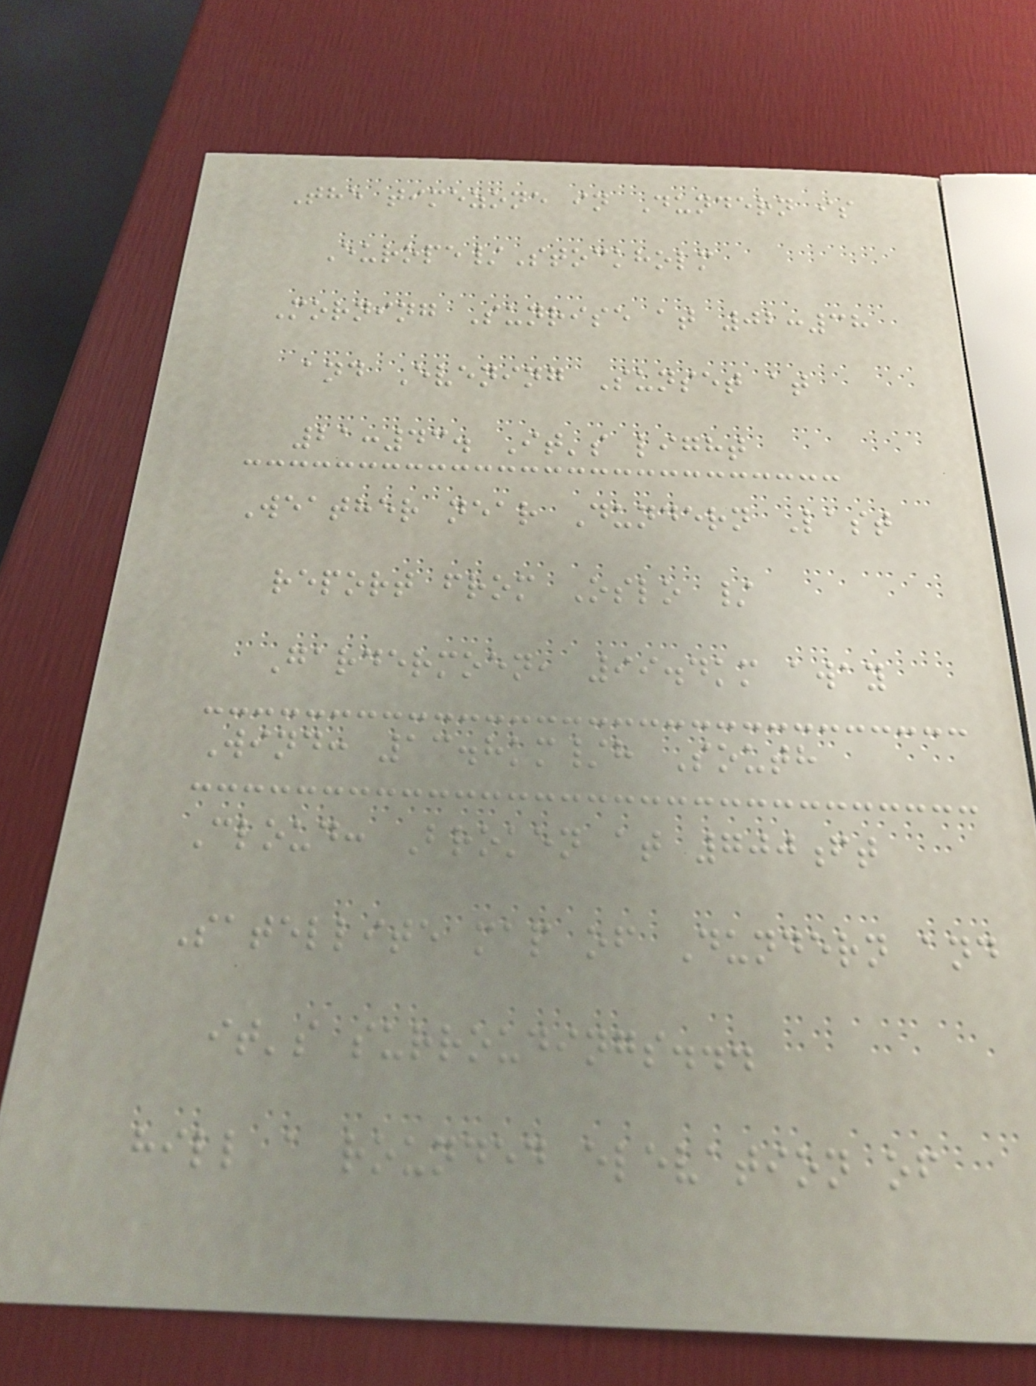The timezone in Dundern is
Europe/Stockholm
Morning Sunrise at 02:38
and Evening Sunset at
21:43. It's light
Weather near Dundern Last
report from Oslo /
Gardermoen, 99.4km away
Wind: 13.8km/h South
Cloud: Broken at 700ft
Satellite map of Dundern and
it's surroudings...
hill a rounded elevation of
